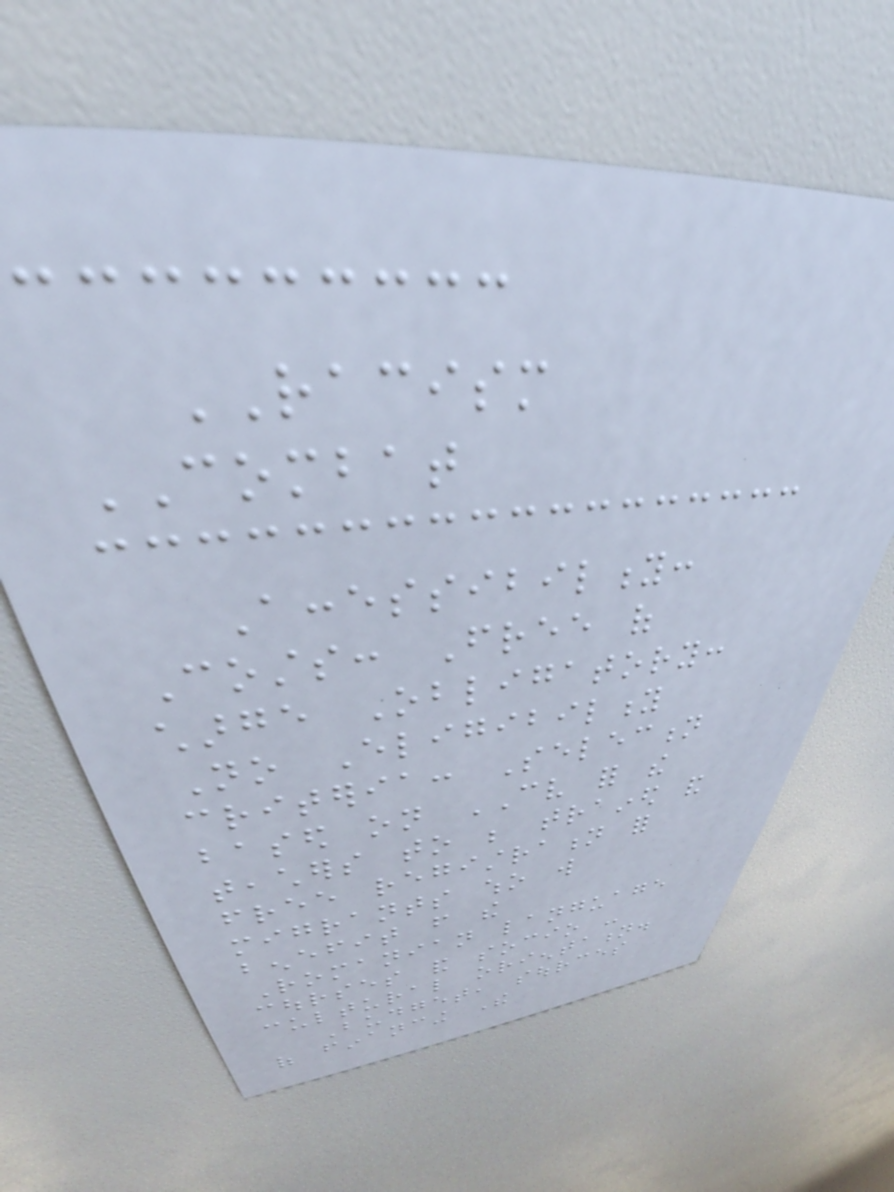RACISM
COMBAT
Accessibility:
Costs: Free of
charge Obligatory:
No Eligibility
criteria: Selection
based on CV for the
teachers to be trained and
free registration for
migrants who will
benefit from the
Romanian language
courses and socio -
cultural orientation.
Budget, sources
of financing The
